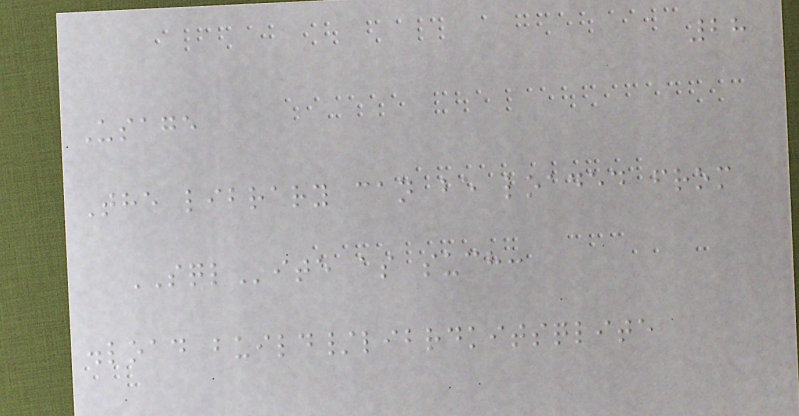28
Usage
The library can be loaded from
SQLite as such:
.load build/librdkitsqlite
